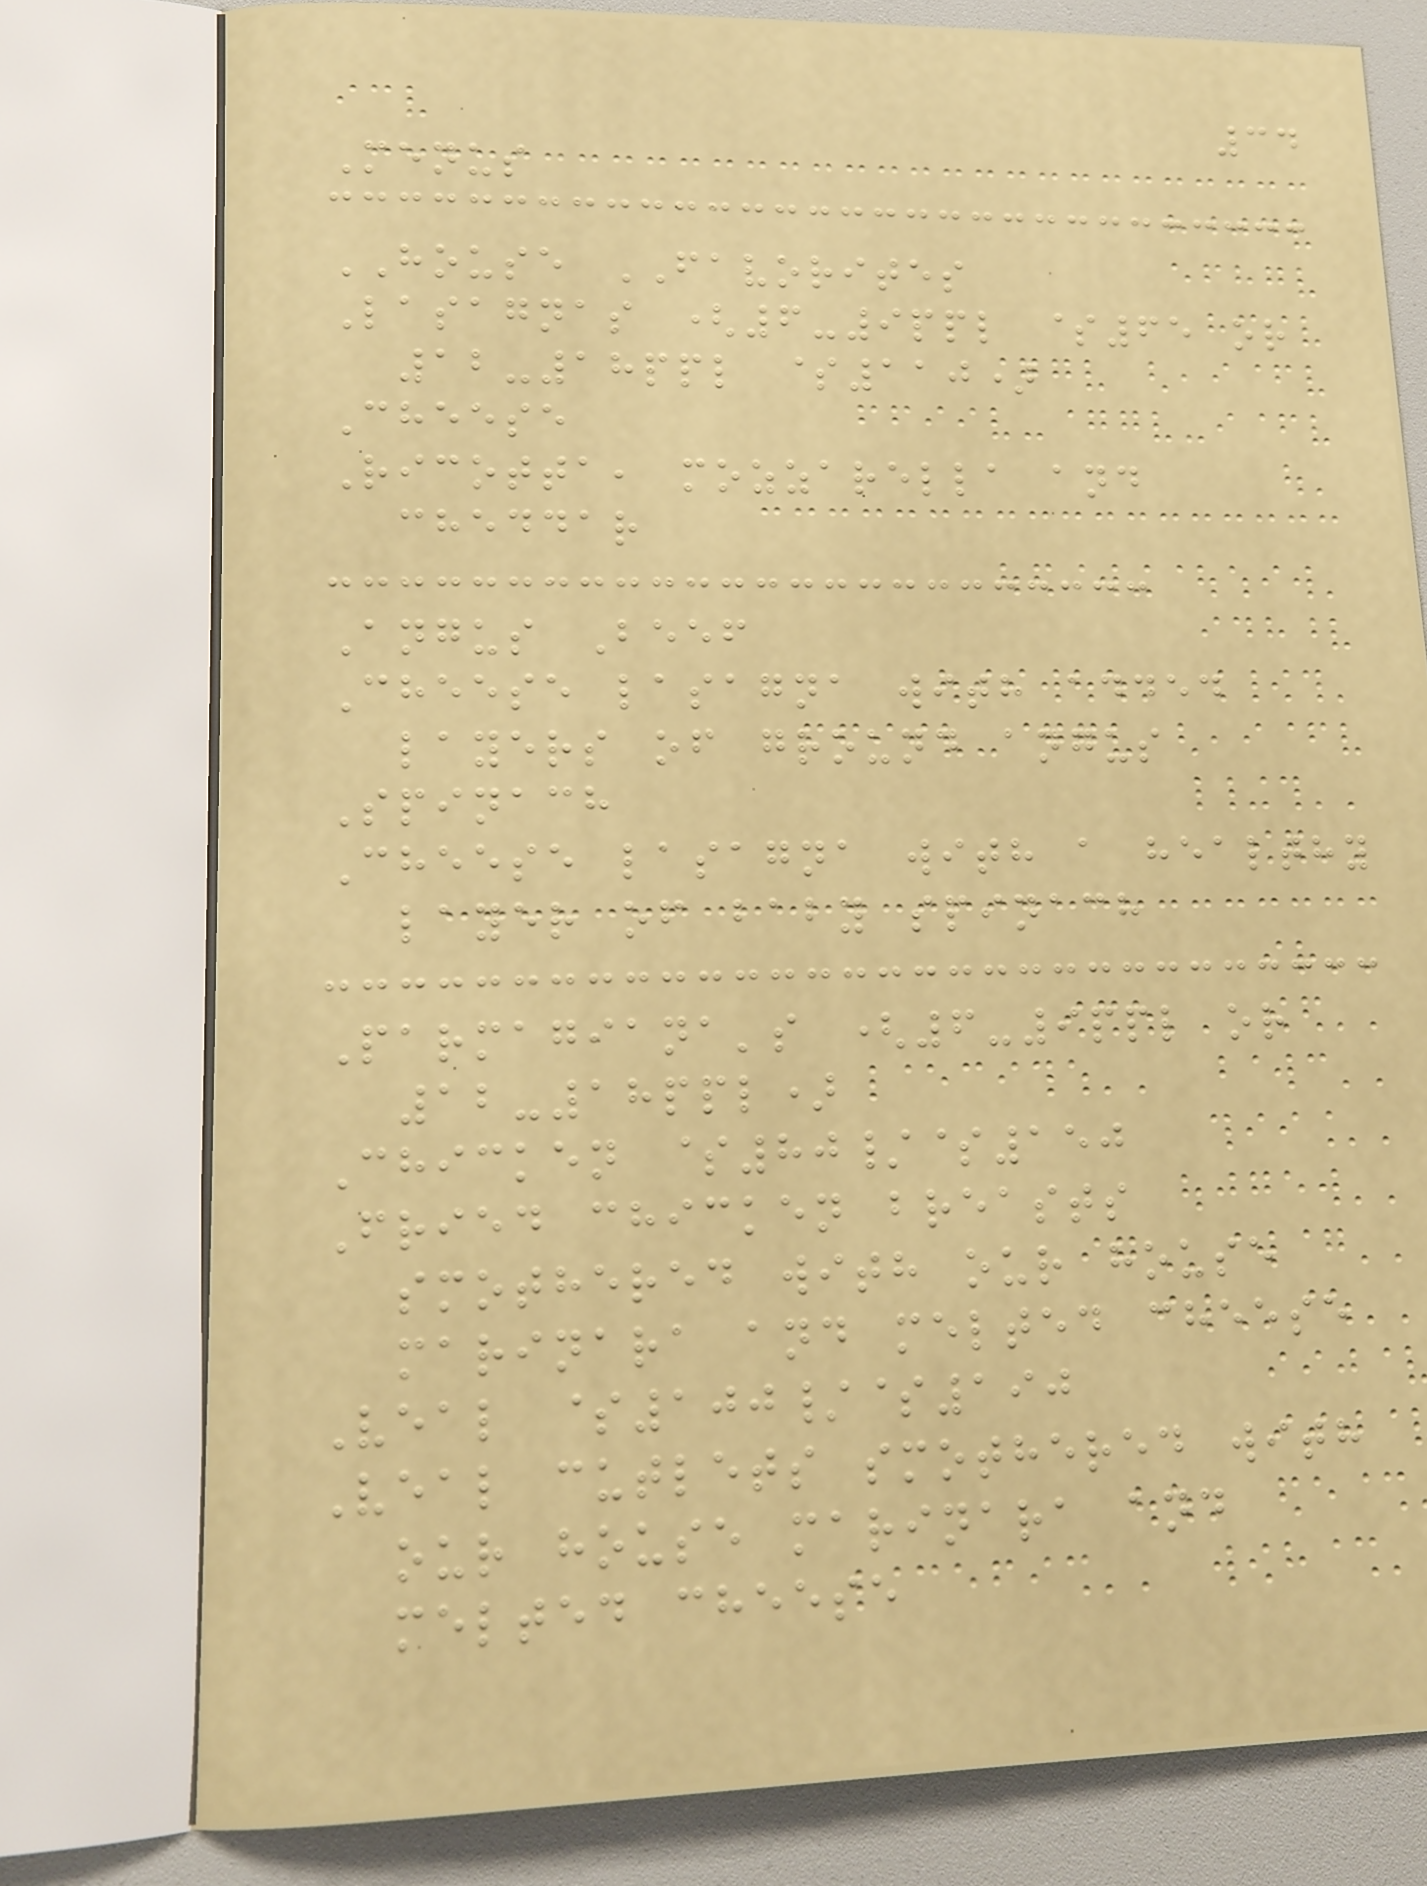34
Menus
HOUSE FAVORITES
Lasagnas (6-9ppl $65 or
12-18ppl $110)
Cheese
Ricotta, mozzarella and
cheddar
Angus Beef
Cheese lasagna with added
layers of ground angus
Spinach
Cheese lasagna with a healthy
layer of baby spinach
Parmagiana's (6-9ppl or
12-18ppl)
Chicken $80/$150
Fried chicken breasts
smothered with our house
marinara and melted cheese
Veal $100/$190
Veal cutlets smothered with
our house marinara and
melted cheese
